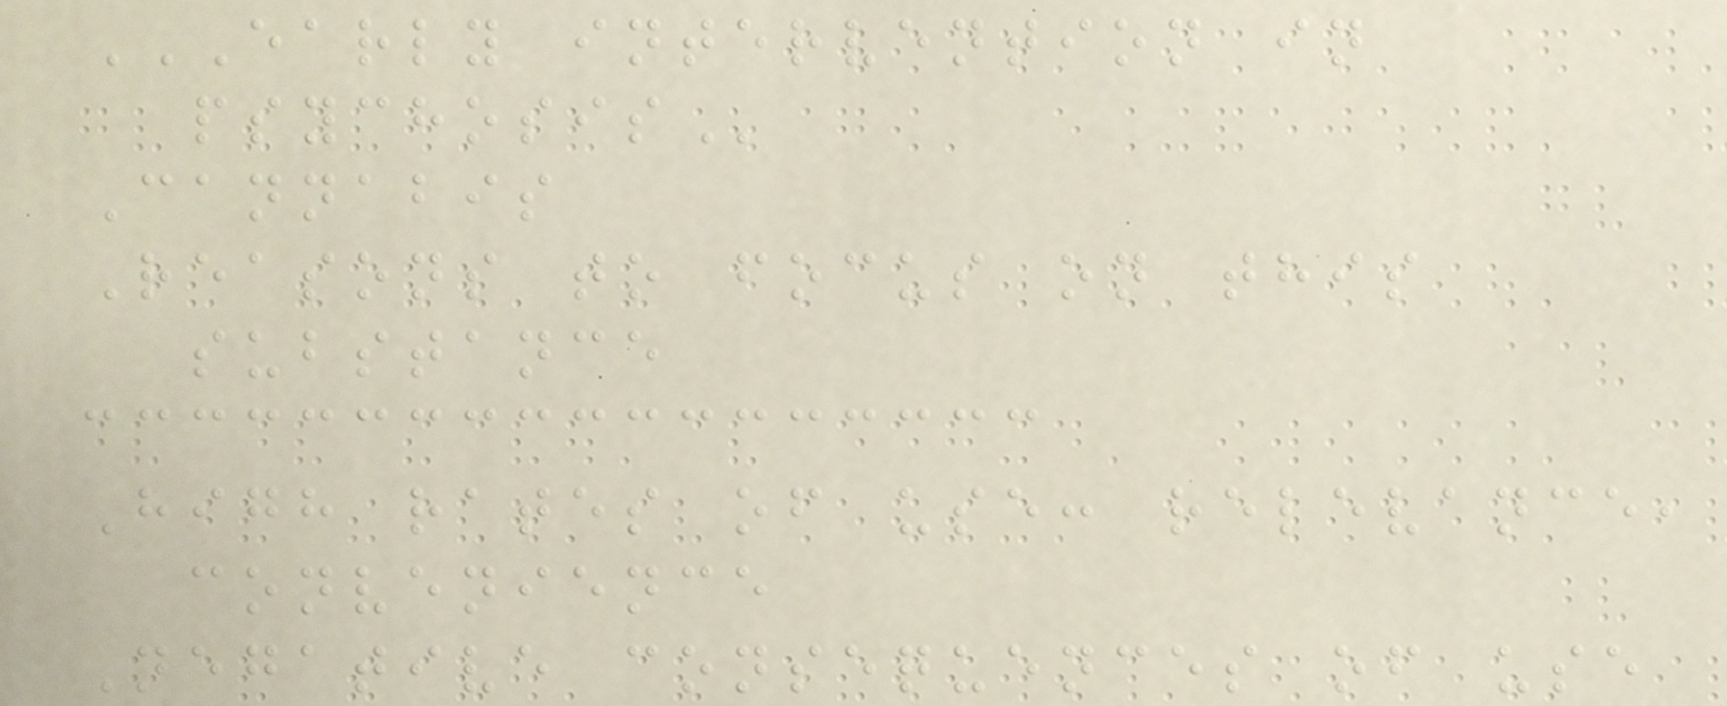EARLY INTERVENTION IN
PSYCHOSIS
Cannabis
Reasons to focus on this
substance
High rates of use: relevance,
convenience
Negative consequences of use
